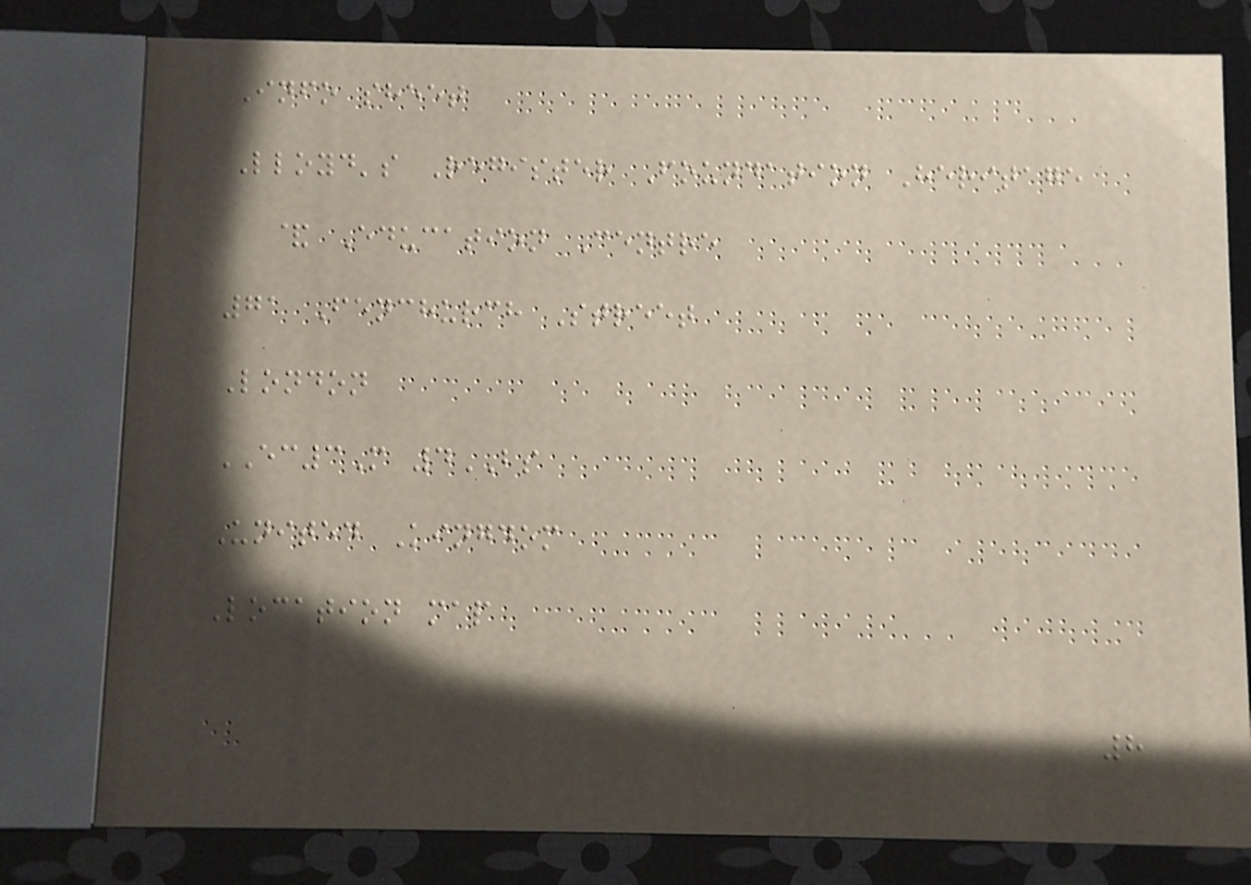Info sheet
Lloyd's Register Foundation Heritage
& Education Centre
71 Fenchurch Street
London
EC3M 4BS
United Kingdom
Location map
8
